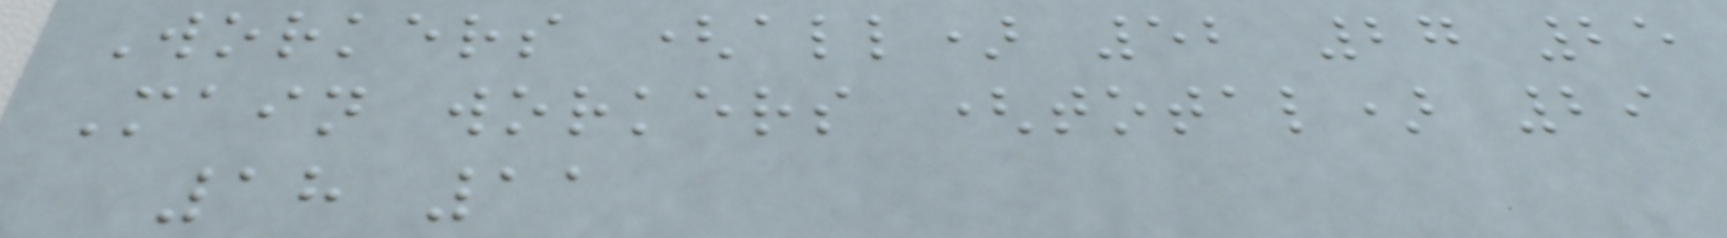Workers (all) 52 27 25
Main workers (total) 29
18 11
